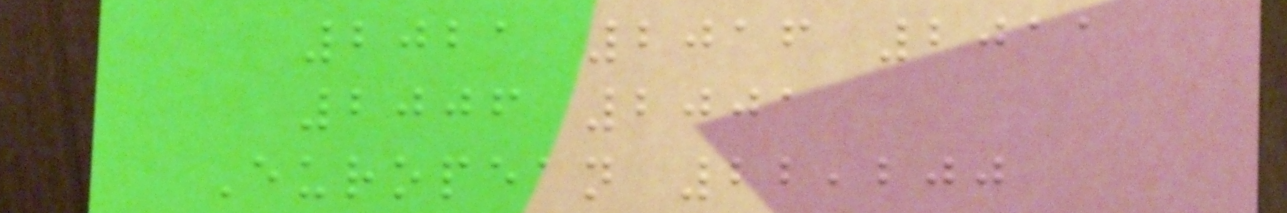2021 2016 2011
2006 2001
European 22,200
